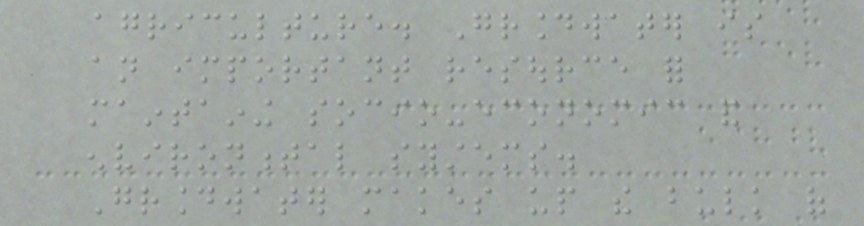agriculture. Groundwater is
an important resource for
maintaining socio-economic and
environmental systems.
Groundwater makes up the bulk of
